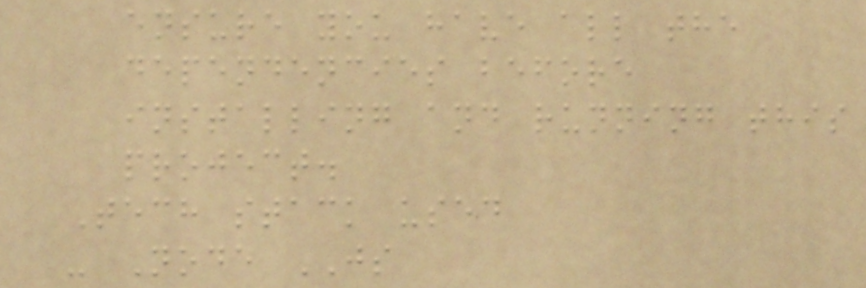ensure you have all the
dependencies before
installing and running this
project.
Tech stack used
- Node JS
